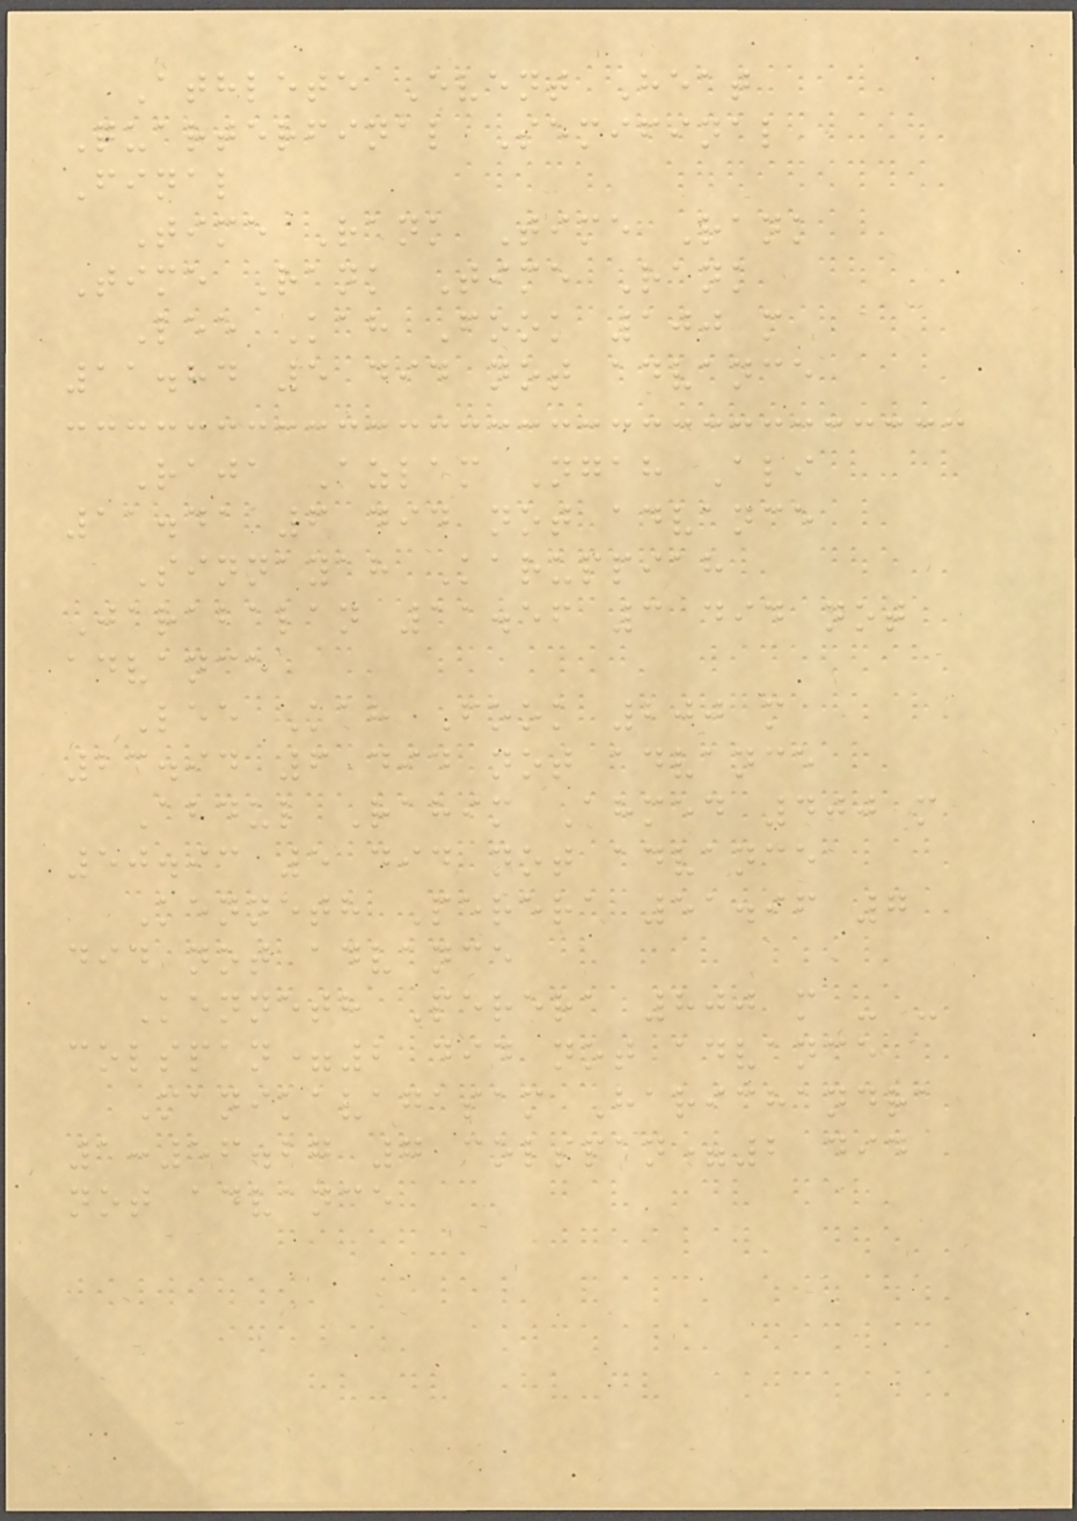Athlete Event Heat
Quarterfinal Semifinal
Final
Time Rank Time Rank
Time Rank Time Rank
Lee Kah Fook 100 m
11.84 5 did not advance
Raja Azlam Ngah Ali
11.41 6 did not advance
Sinnayah Karuppiah
Jarabalan 11.56 3 did not
advance
Lee Kah Fook 200 m
23.94 6 did not advance
Abdul Rahim Ahmed 400 m
50.93 5 did not advance
Kenneth Perera 51.96 7
did not advance
Kenneth Perera 800 m - -
colspan=2 did not advance
Manikavagasam Harichandra
1:56.27 7 colspan=2 did
not advance
